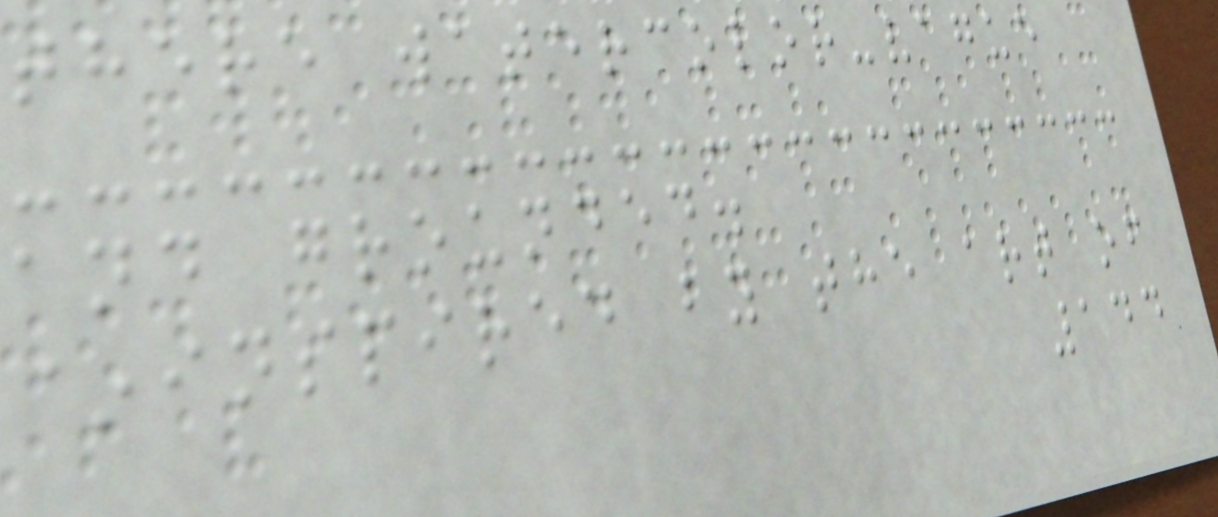there watercolor-vague
and grounded.
~inspired by the art of
144
